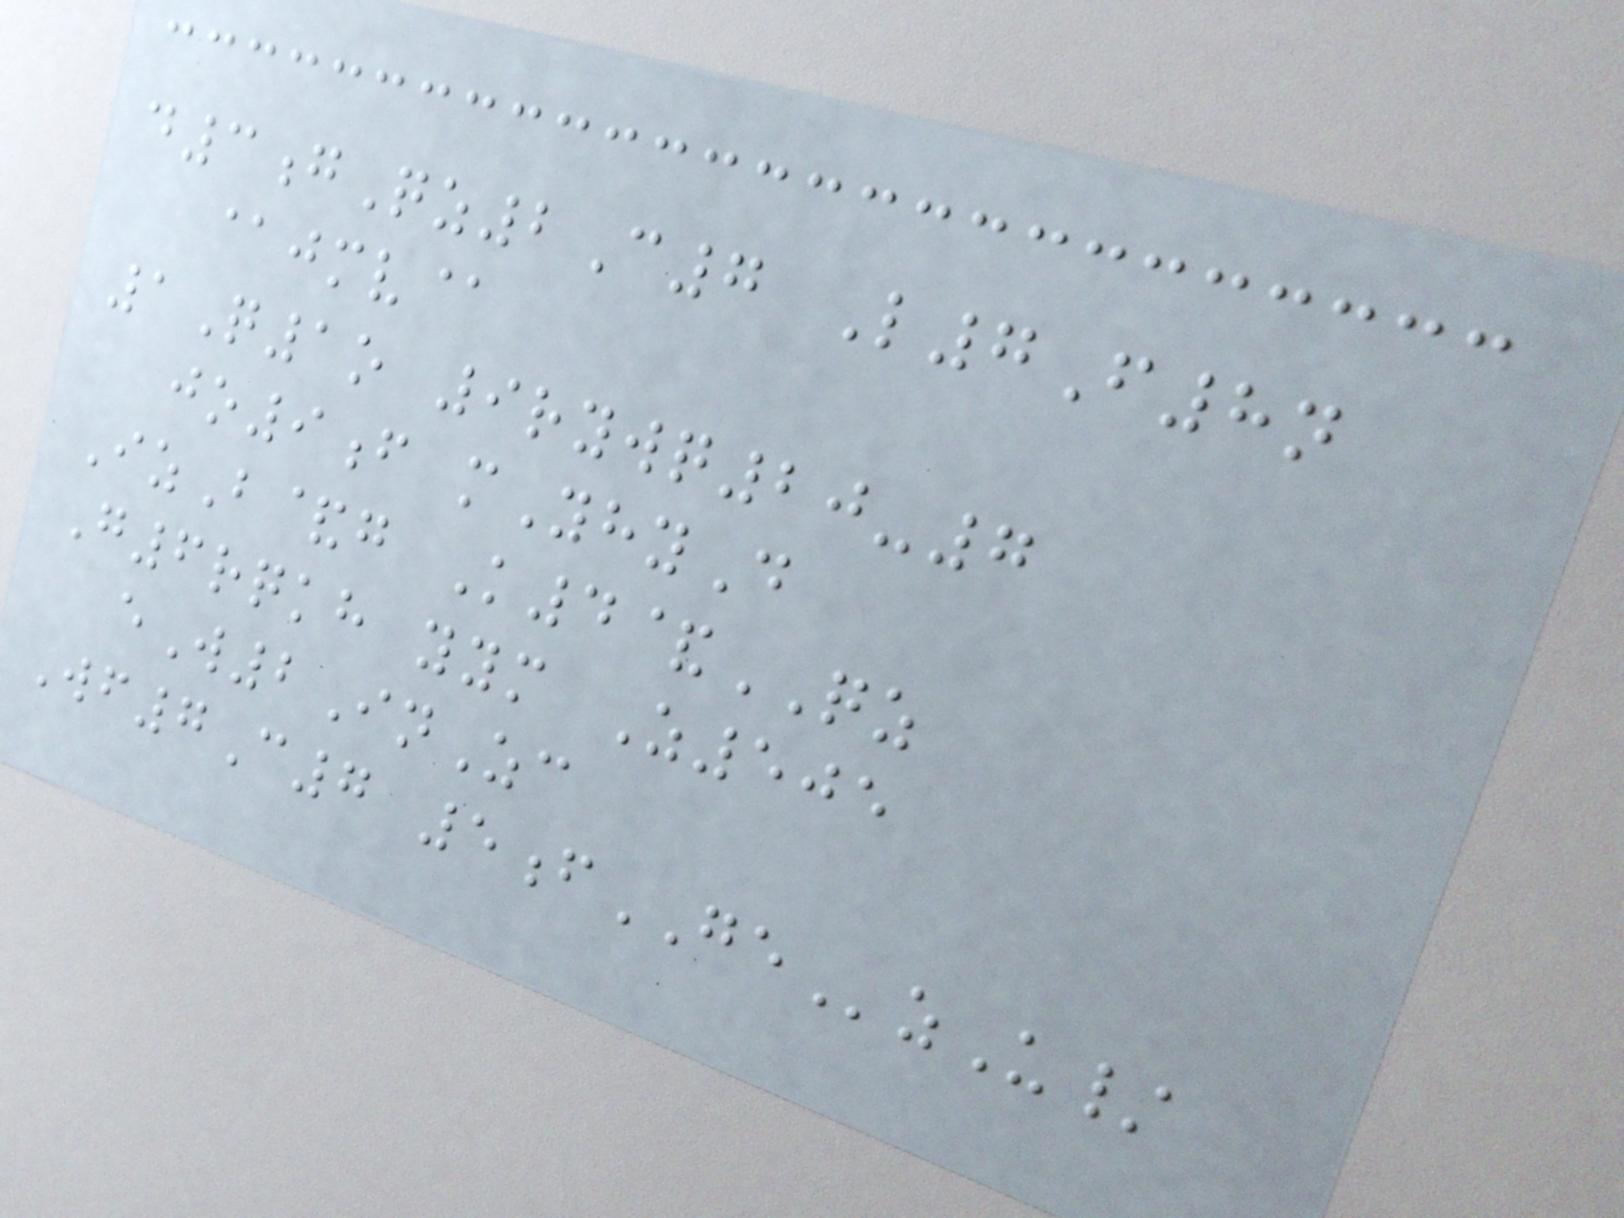d3gQz2C7 L7F8n
@jmv@
1Q1o 9rywq20-7
jo9f mYhyD
IzB&g K4&QZ
G6rqkh yym Z505
eW2InZc
Wf7C7 5fGEzU/
